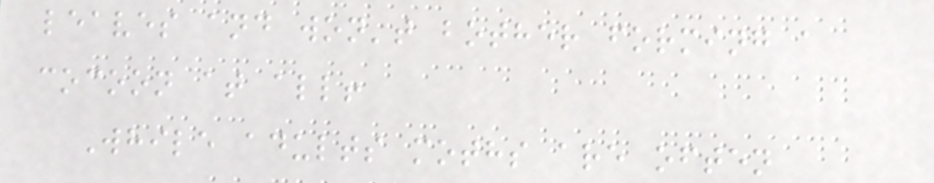leaves and won't bother forming a
cocoon at all!
While adults moths are often
